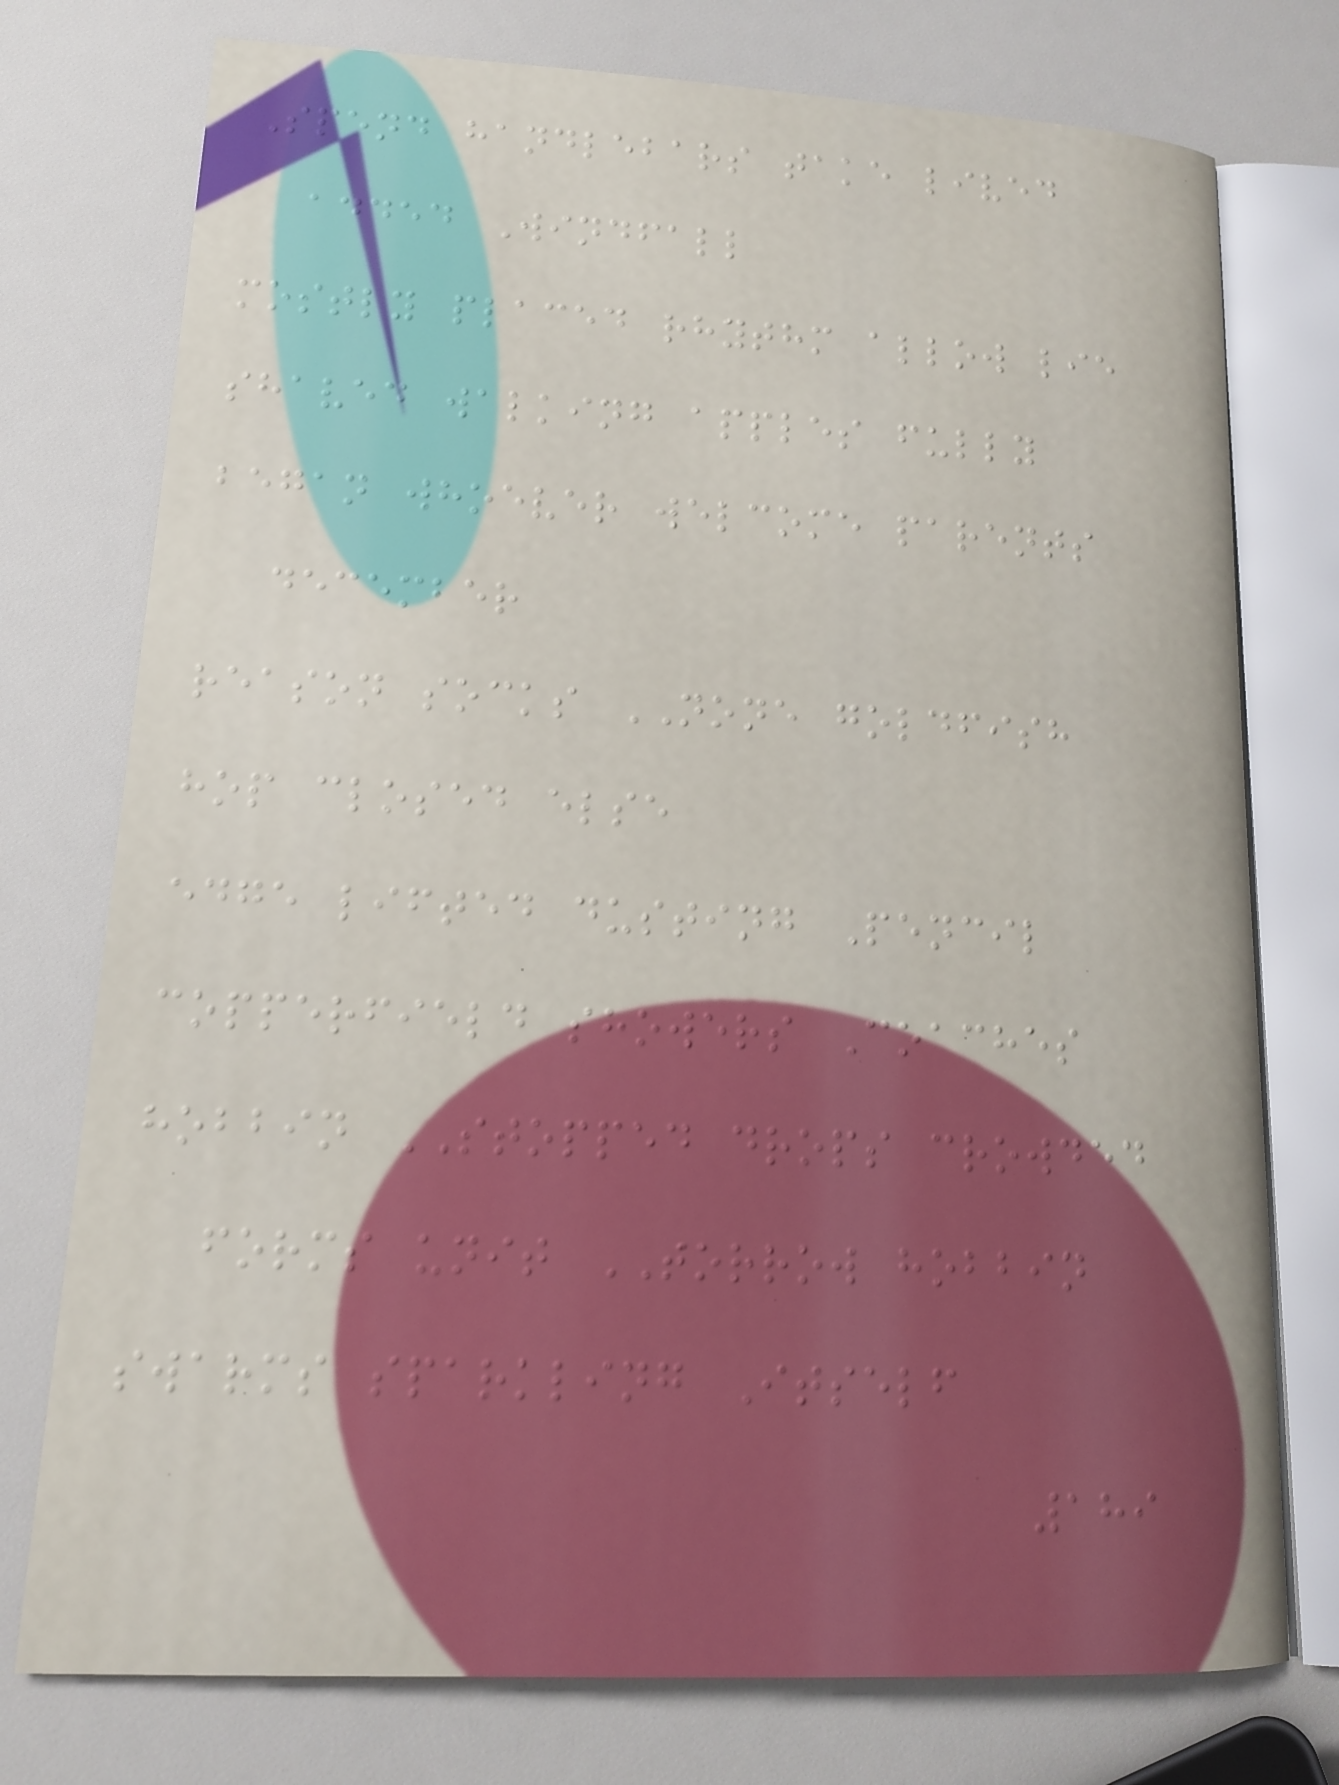Spend handlebars take lived
added Windfall
mostly placed rhythm allow lie
shaved walking apples fully
began whoever welcome parents
december
reason socks NONE goldfish
hop closed else
edge lifted dusting Pencil
copperfield showers Coaches
hobbin STOPPED drops crowded
forms unit TORROW hobbin
swarms sparkling Itself
189
